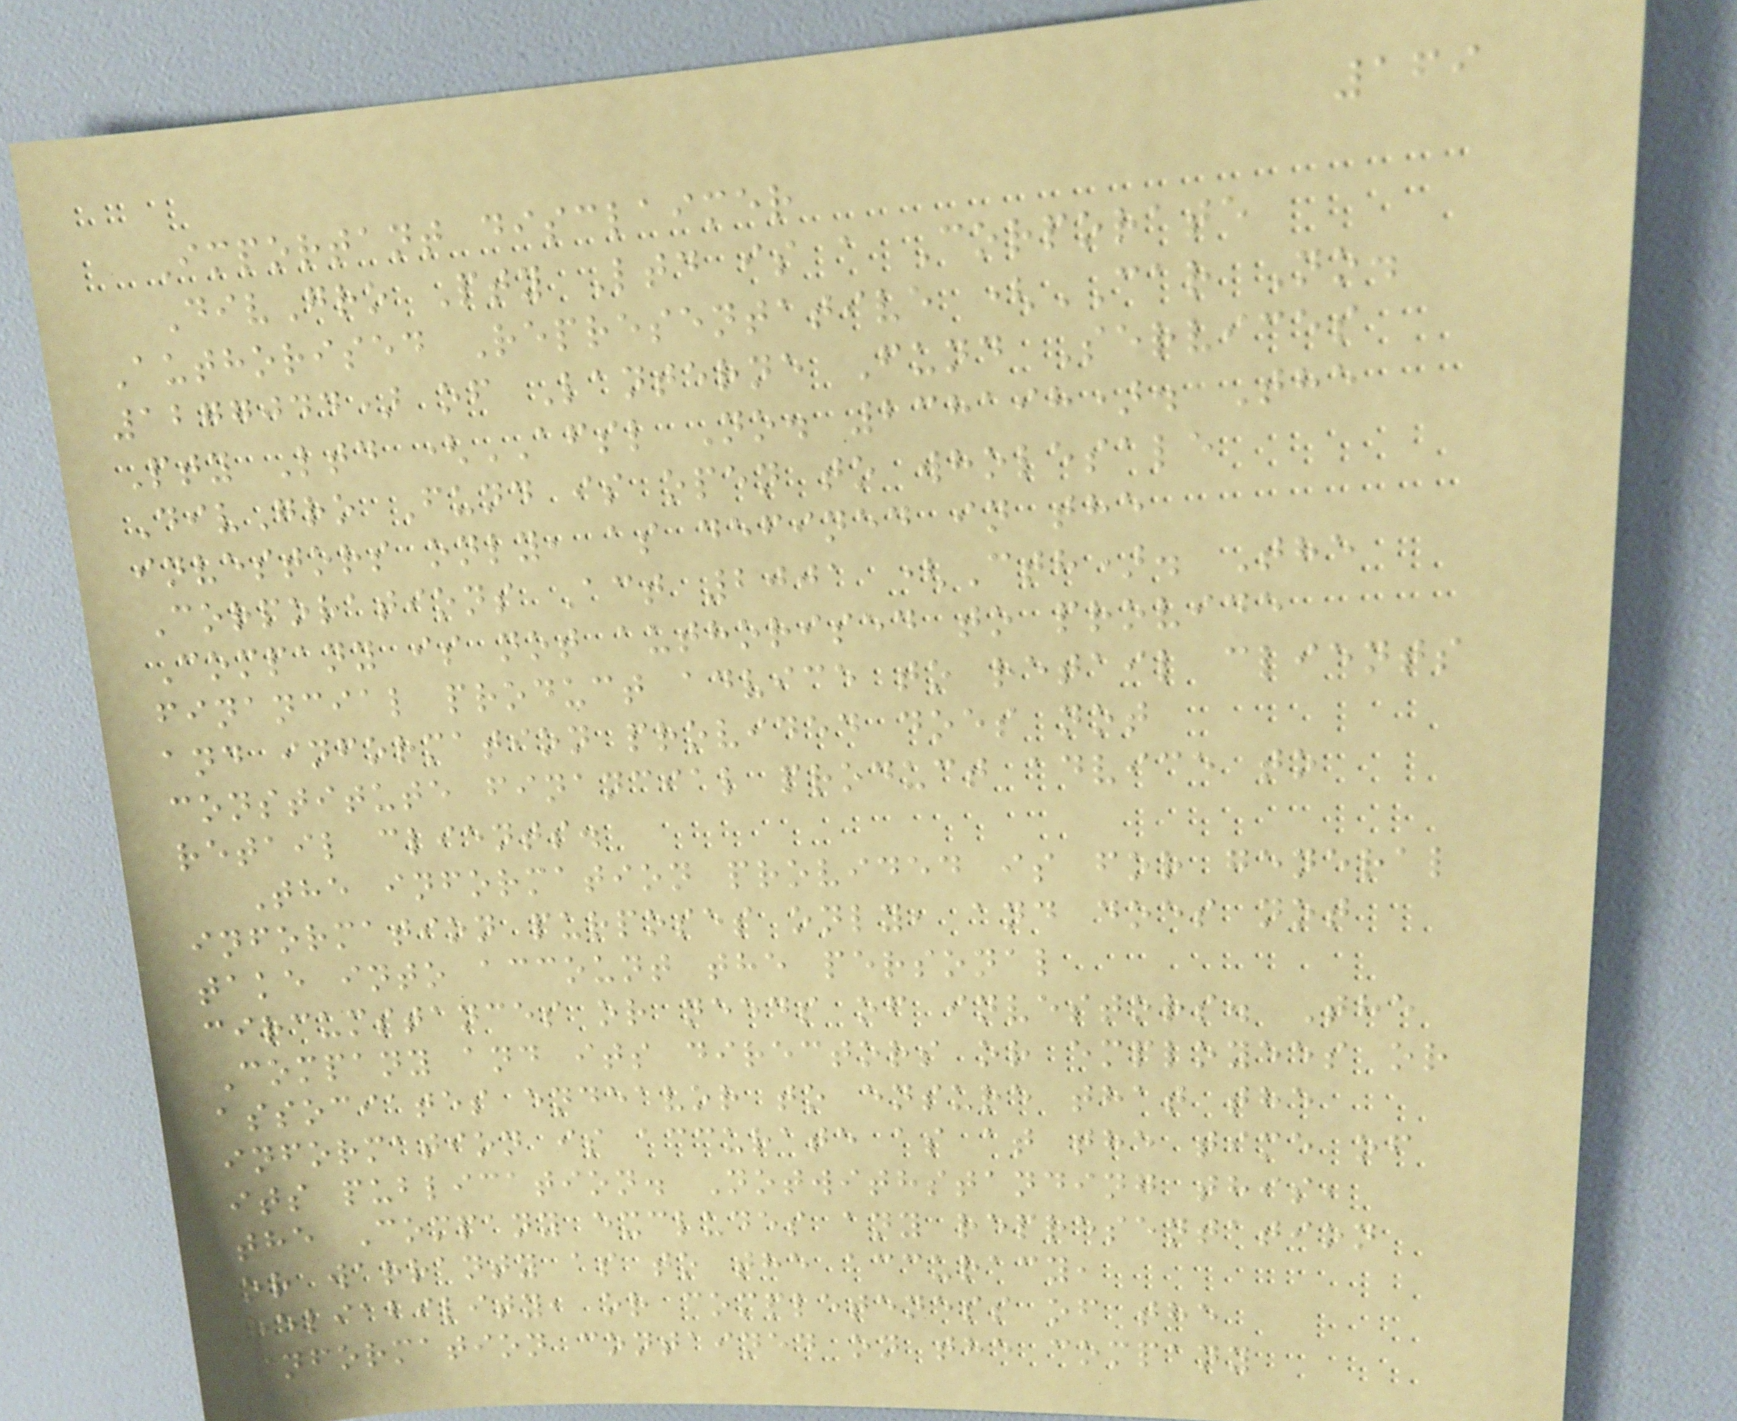169
Important disclaimer
DivGro Pty Ltd is a Corporate
Authorised Representative (CAR No.
1277044) of Lanterne Fund Services
Pty Ltd (AFSL No. 238198). The
DivGro Fund is open to wholesale
investors only, as defined in the
Corporations Act 2001 (Cth). The
Company is not authorised to provide
financial product advice to retail clients
and information provided does not
constitute financial product advice to
retail clients.
The information provided is for general
information purposes only, and does not
take into account the personal
circumstances or needs of investors. The
Company and its directors or employees or
associates endeavor to ensure that the
information is accurate as at the time of
its publication. Notwithstanding this,
the Company excludes any representation
or warranty as to the accuracy,
reliability, or completeness of the
information contained on the company
